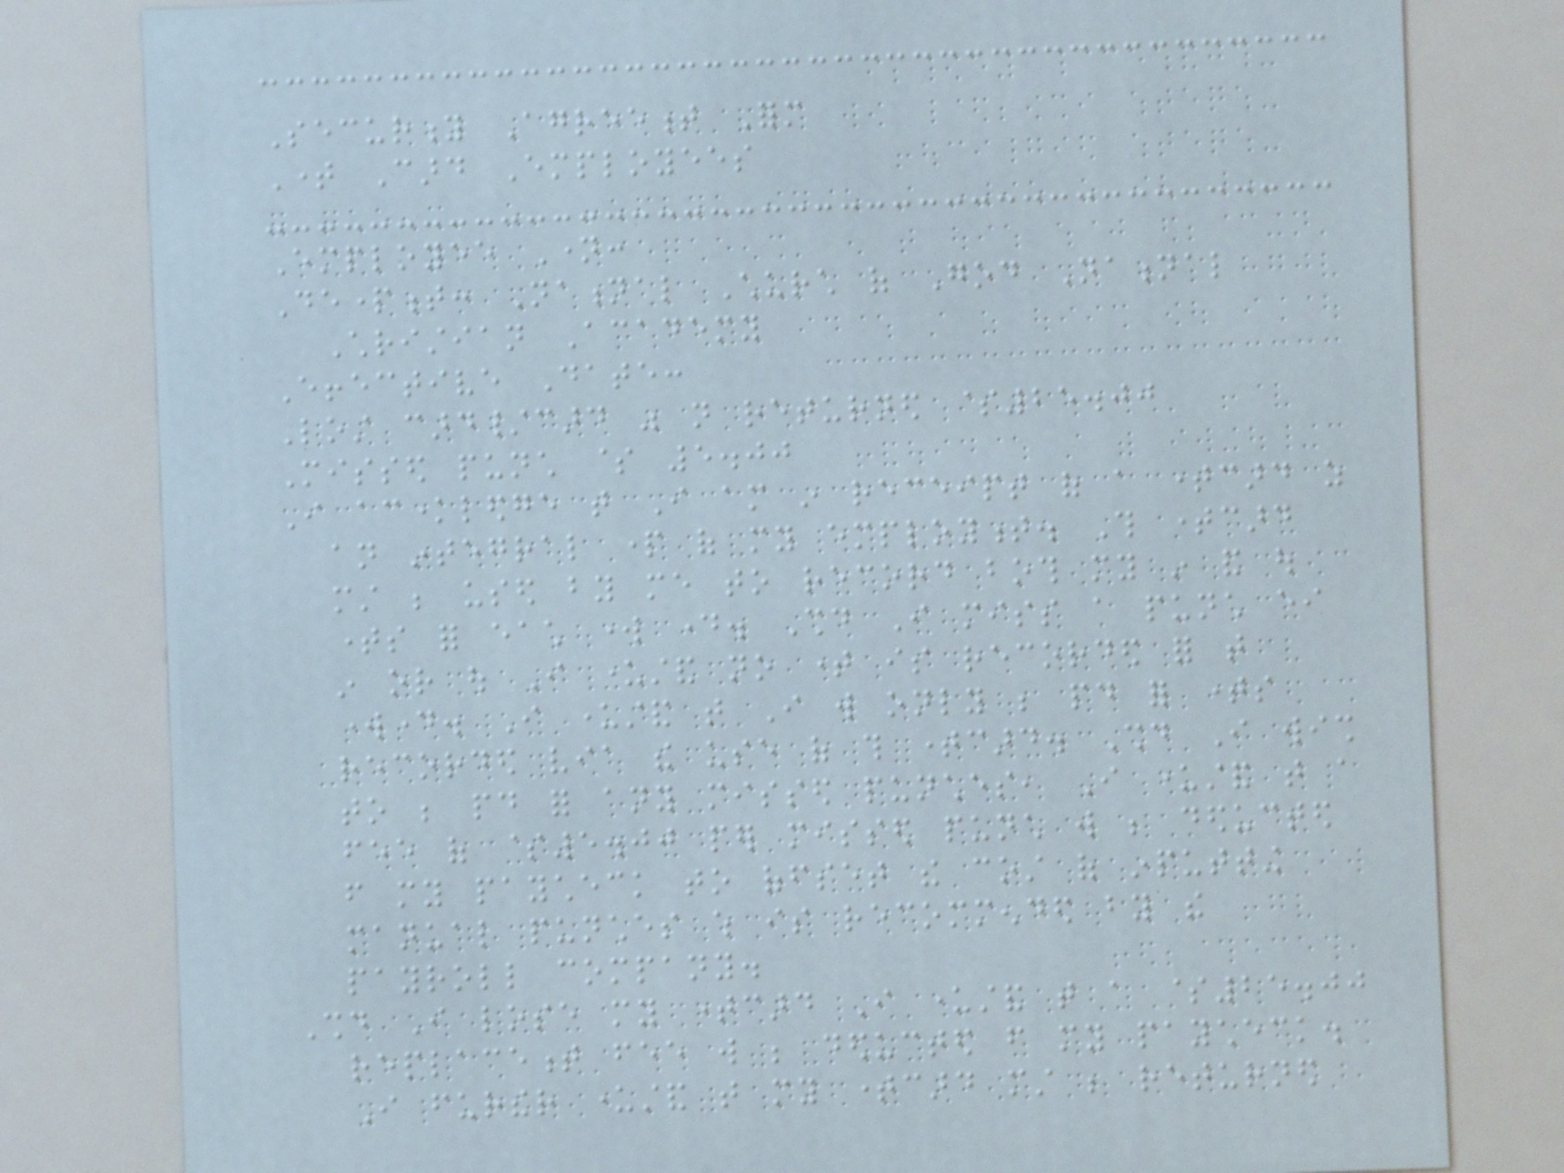Security Agreement Form
Time Card Employees
Employee Name:
Department: National Church of God National
Christian Academy
Effective Date:
Lost card/card was not returned $25.00
Missed punch $ 5.00
I acknowledge that I am in receipt of a timecard as
an integral part of my employment. This timecard
must be used by me to record both my in and out
times for each work day. Should I miss a punch either
in or out I understand no time is recorded for that
workday. I understand that I will only be paid for times
recorded via the use of this timecard. Should I wish
to be paid for any missed punches, I understand that a
fee of $5.00 per missed punch will be deducted
from my paycheck to offset the cost of inputting
manual punches which is recommended by the
payroll company.
Should I lose my timecard I understand that a $25.00
replacement fee will be deducted from my paycheck.
I further understand that my timecard must be returned
